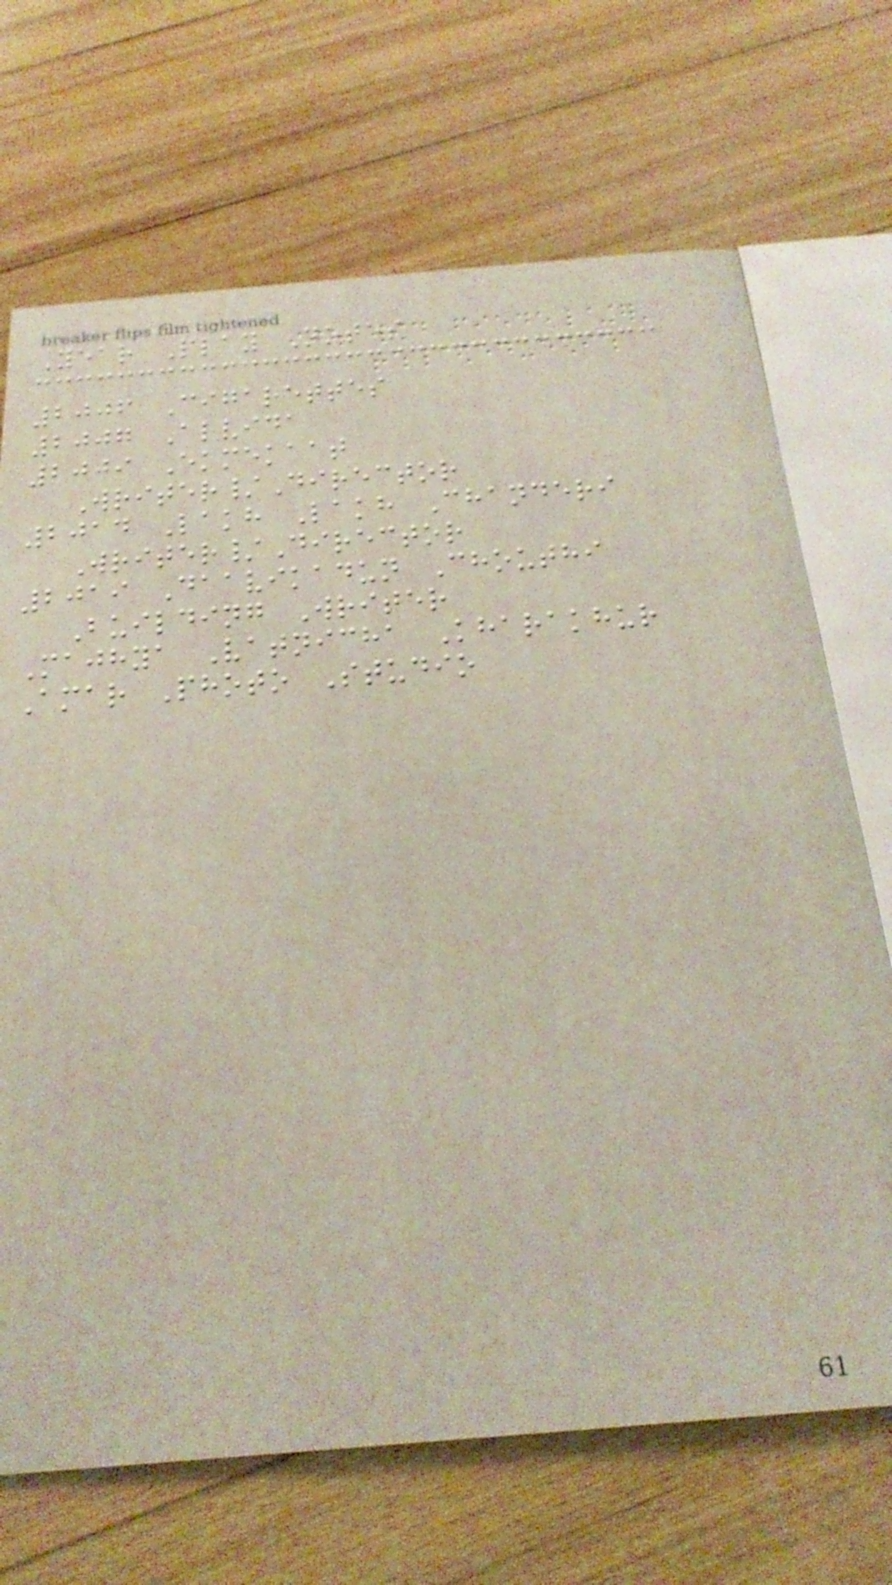Year Play Notes
2006 Cigarettes
2007 Alvida
2009 Ekmekaat
Writer/Director
2014 Lakh Lakh Chanderi
Writer/Director
2019 Daavikadun Chouthi
Building Writer
Majhya Vatnicha Kharakhur
Amar Photo Studio
